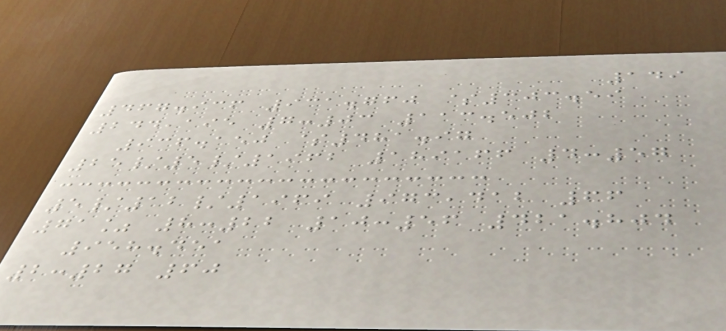149
467.936 931.760 $303.59
244,195 7:03 113.502
936.150 $481.97
25/5/1962 189166 4:57
5/12/1969 973,412 66
71% 8:22 10:56 421.804
958.451
2:27 60
